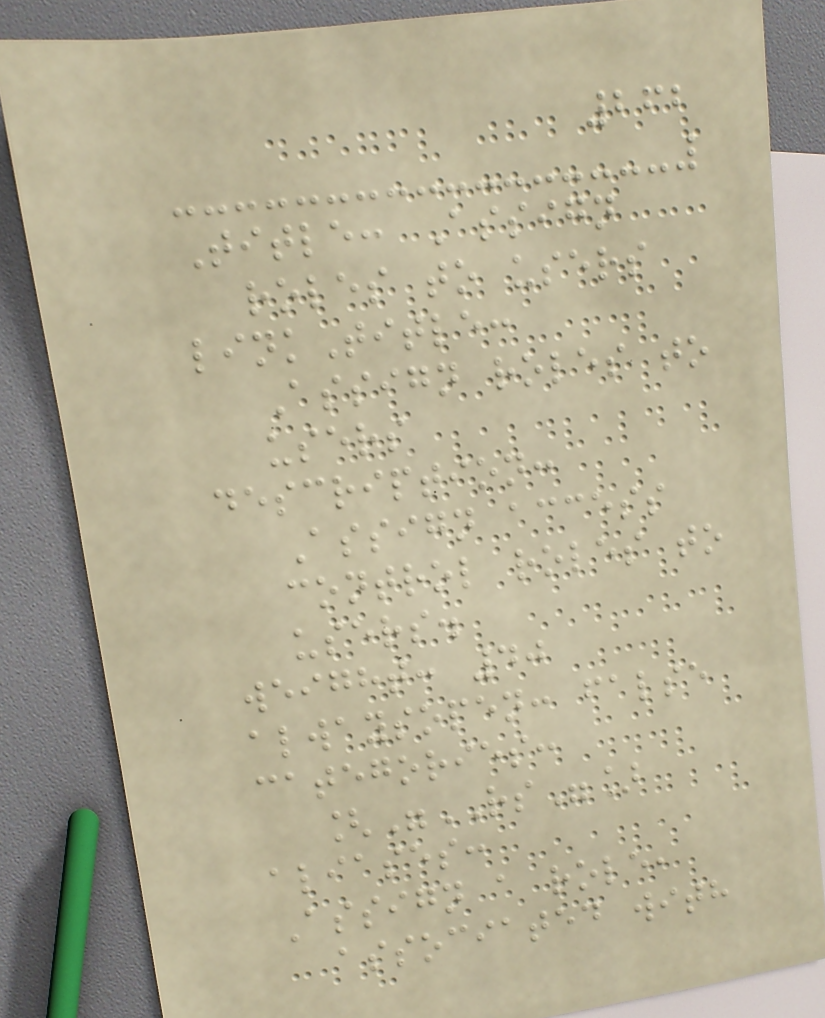262
Title: Assign
roles to users
linkTitle:
Assign roles to
users
description:
Assign access
control roles to
users.
weight: 40
alwaysopen: false
categories:
["RS"]
aliases:
Assign a role,
associated with
